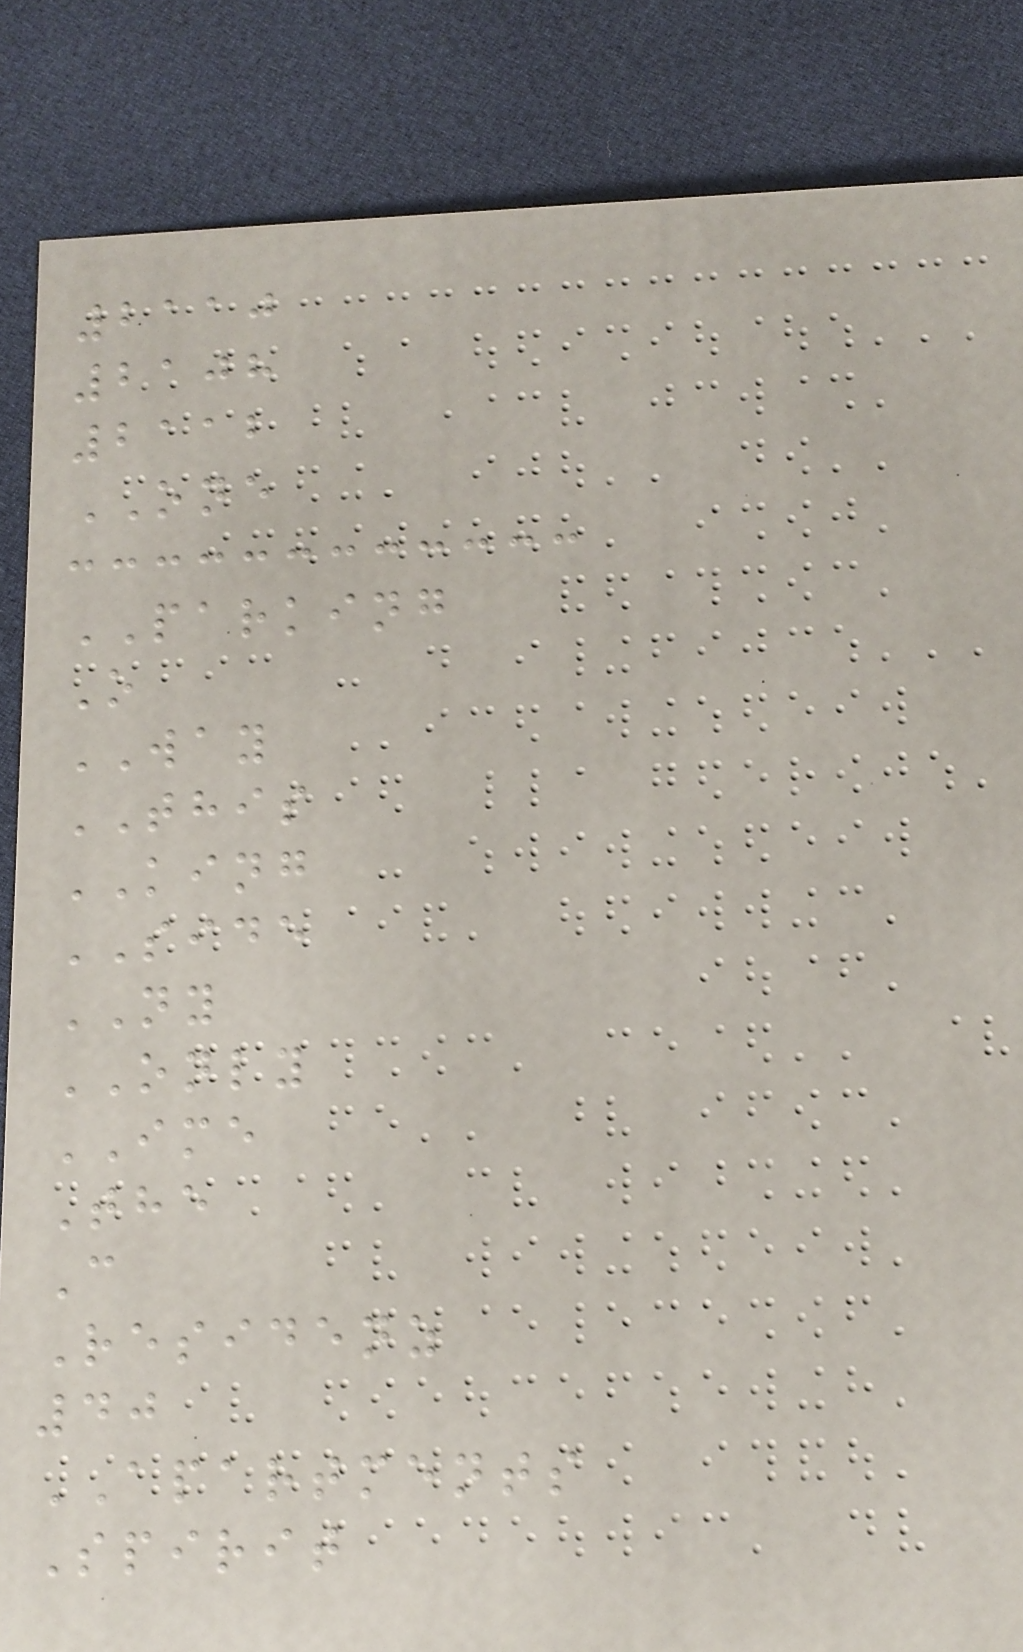2110
2108
2112
ONE
PARKING
O
WAY
THIS
KING
SIDE
NY
ONLY
IME
The
C
Residenz
40
APARTMENTS
Spirit
